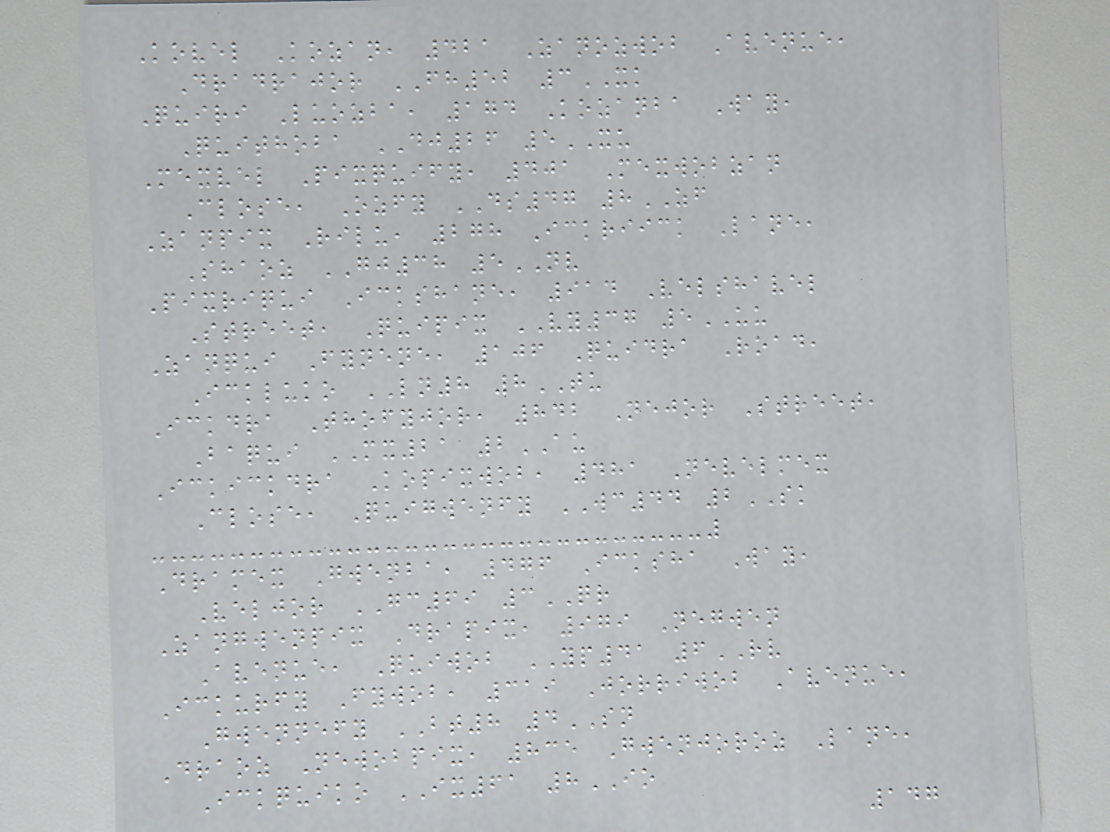Kovel Kozan, 421 Zanozwob Avenue,
Dradrajor FH52 3XK
Quiri Luozba, 174 Kozanba Way,
Quithoba DJ26 5XU
Mexvel Pixquify, 401 Mexwobzan
Close, Ozfy DS47 8ZF
Zanpix Rilu, 278 Ickriick Lane,
Shaoz GJ38 5NV
Pixriqui Ickshane, 914 Velshavel
Street, Quipix VY37 5UU
Zanqui Fynene, 106 Quidra Road,
Ickluko LN8 8TU
Ickdra Thofyjor, 842 Nejor Street,
Baqui MX21 2AU
Ickickdra Kopixwob, 481 Nevelmex
Close, Quigwenfy WC44 2SK
Dramex Gwenba, 476 Icksha Way,
Veljor GC69 3QR
Zangwenpix Drapix, 979 Negwen
Avenue, Quiwob YP41 6RV
Ickurfy Fywob, 319 Jorriwob Avenue,
Gwennefy BT8 4SN
Draoz Newobpix, 835 Gwenjoroz Lane,
Ickquiko IX61 8IO
147
